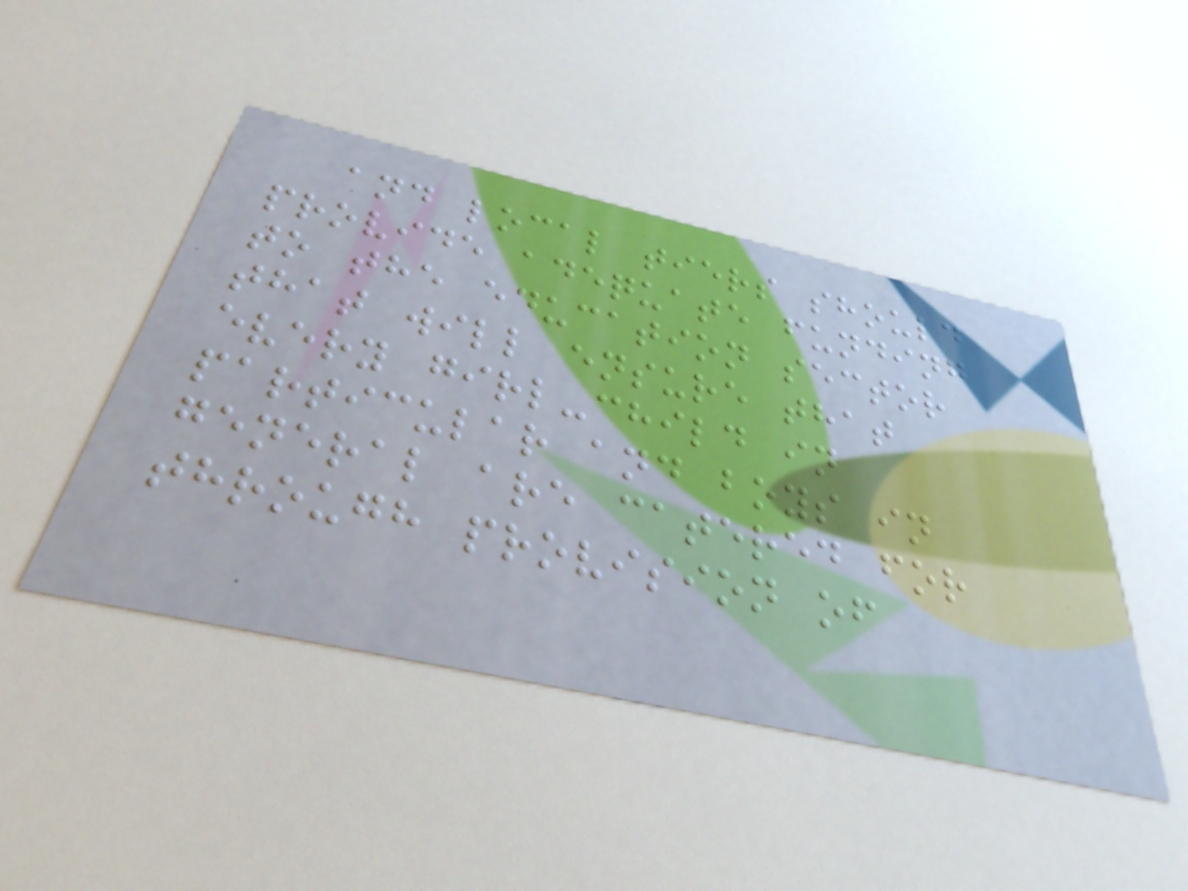and local tiers should
provide adequate funding
to the education sector
that will ensure that
every girl-child in
particular and boys in
general are catered for
through provision of
